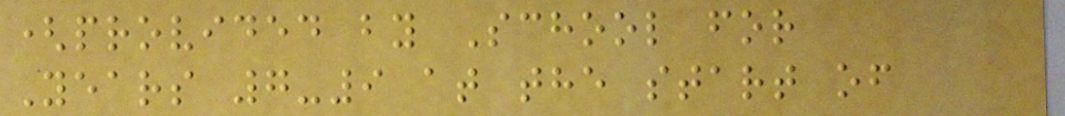(provided by School for
Years 7-9 at the start of
